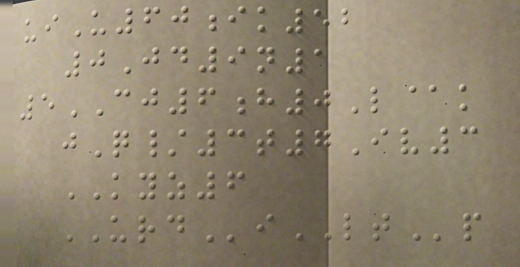uiU60ik52
0Jd9n1
5CJ6h0L@k
jQ/3t7Iv3
KYZ6
URDiLTp
